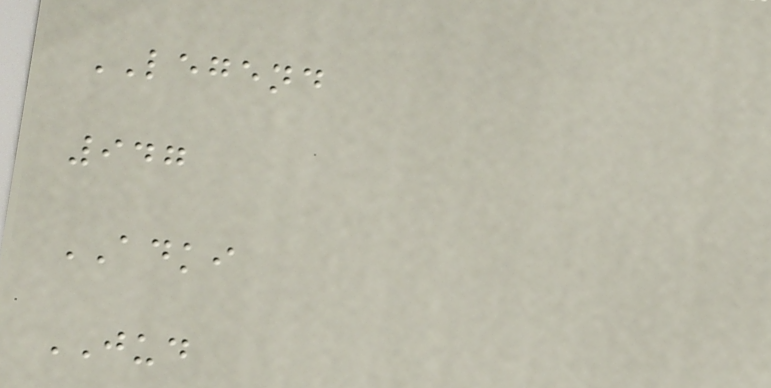LEGEND
947
ADKI
JUD
